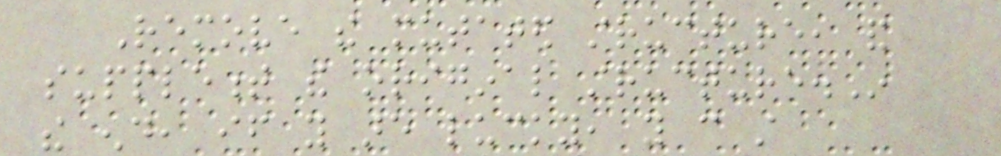Remove the mutated structure, and
supplement the original structure.In
the end, if you are lucky, you can still
